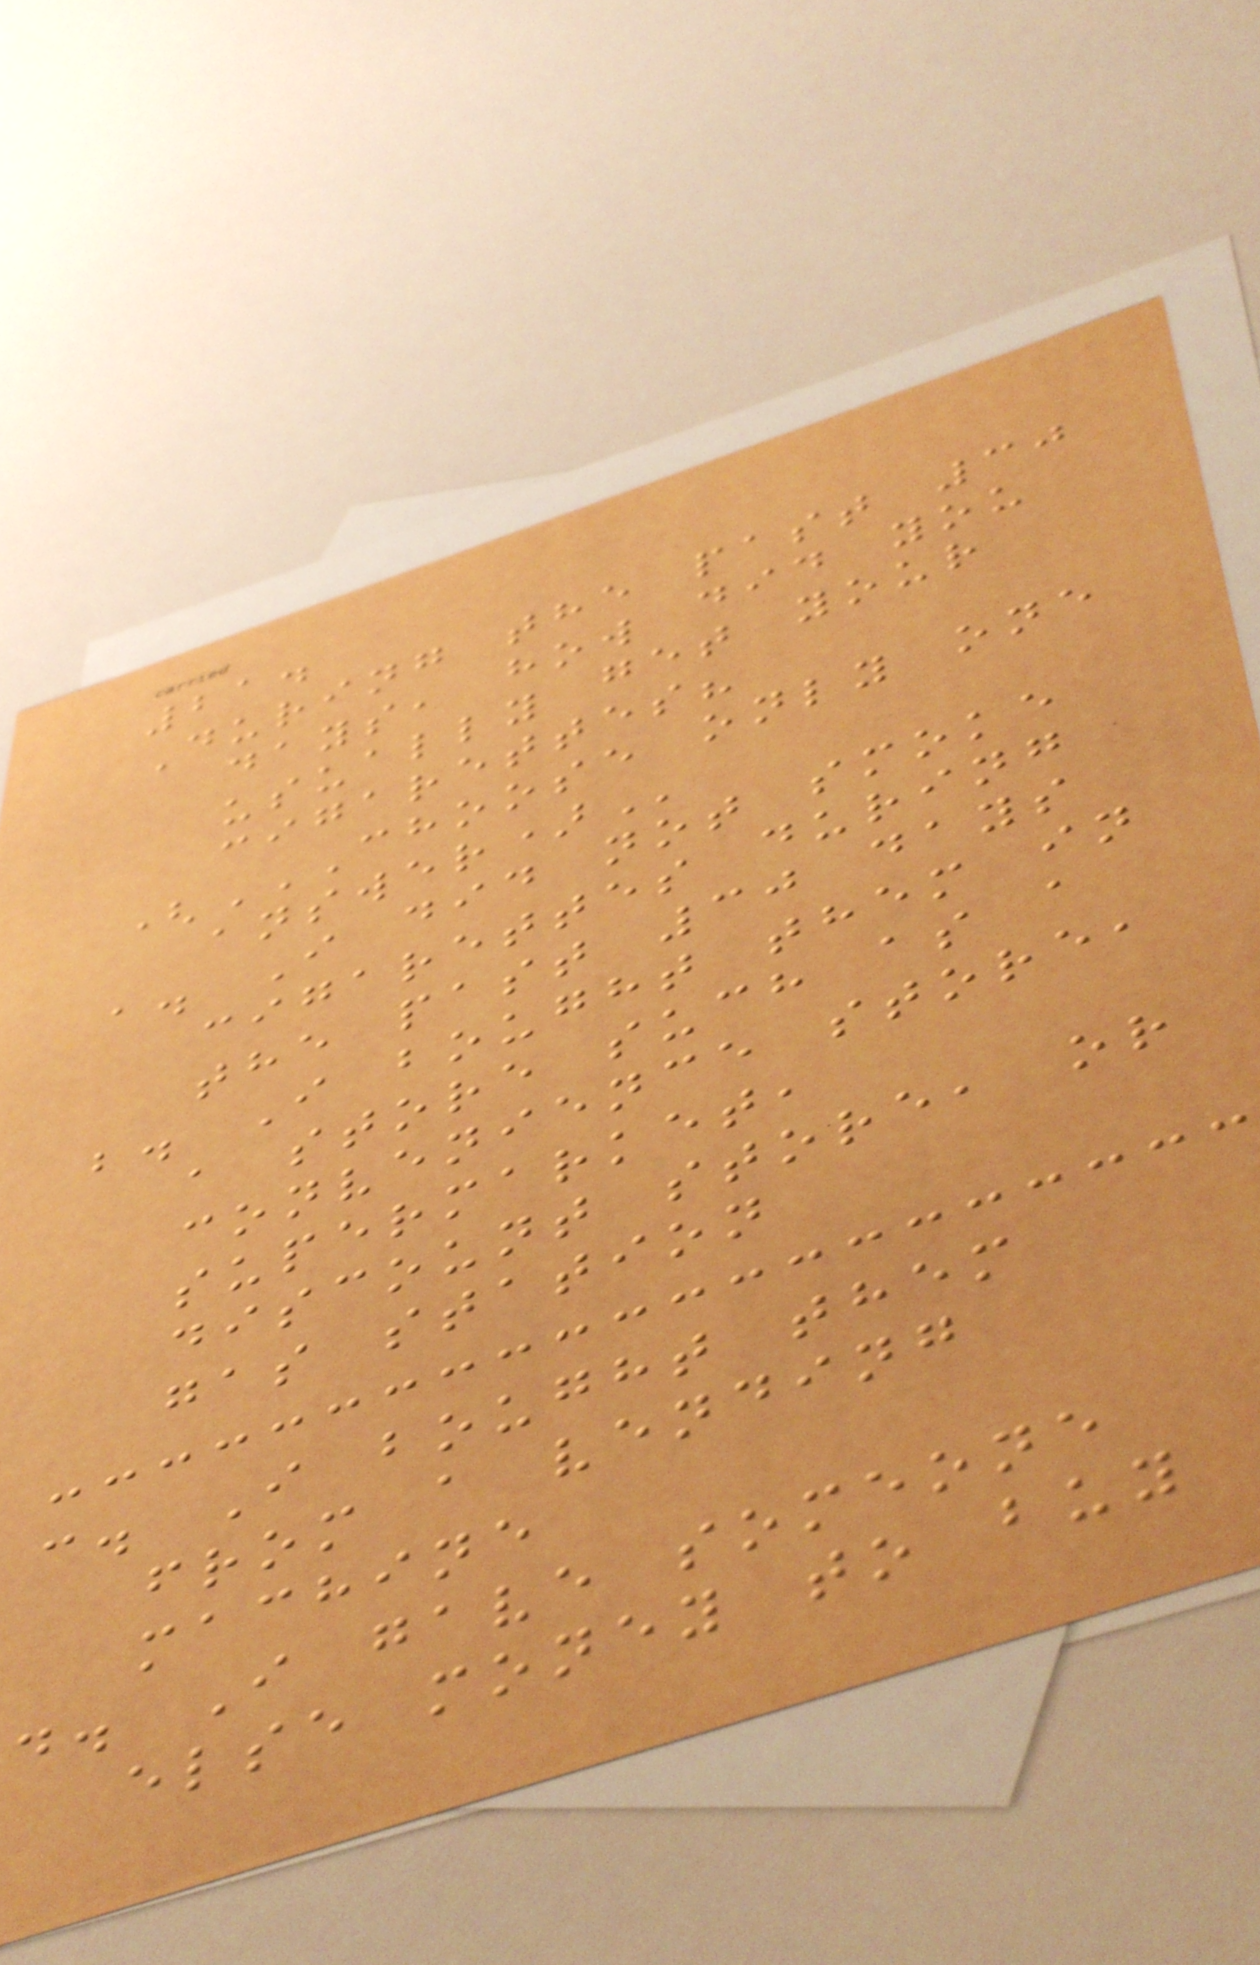21.
During the past 30
days, how did you
usually get your
cigarettes?
(CHOOSE ONLY ONE
ANSWER)
a. I did not smoke
cigarettes during
the past 30 days
b. I bought them in
a store such as a
convenience store,
supermarket,
discount store, or
gas station
c. I bought them
from a vending
machine
d. I gave someone
else money to buy
